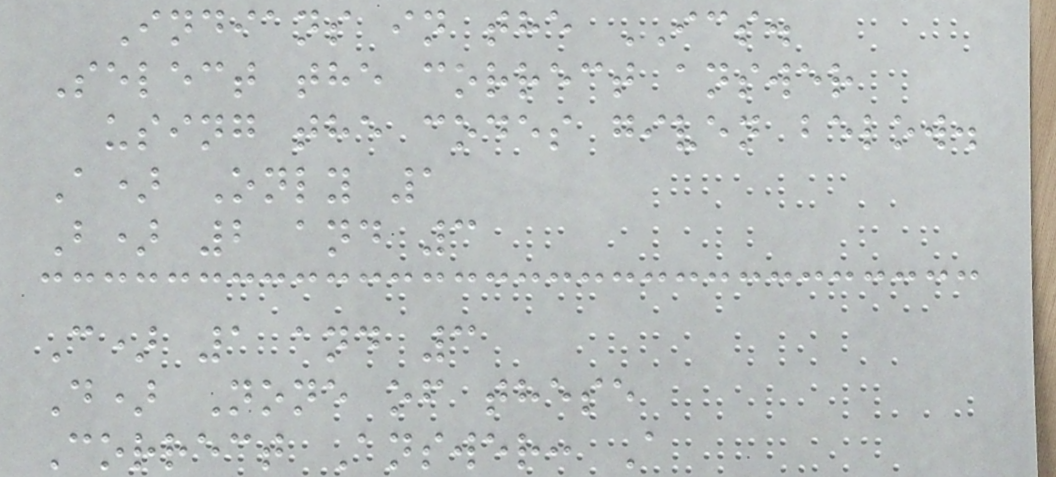Indians in the ICS.
Select the correct answer
using the codes given below.
A) Only 1
B) 2 and 3
C) 1 and 3
D) None of these
Correct Answer: A
